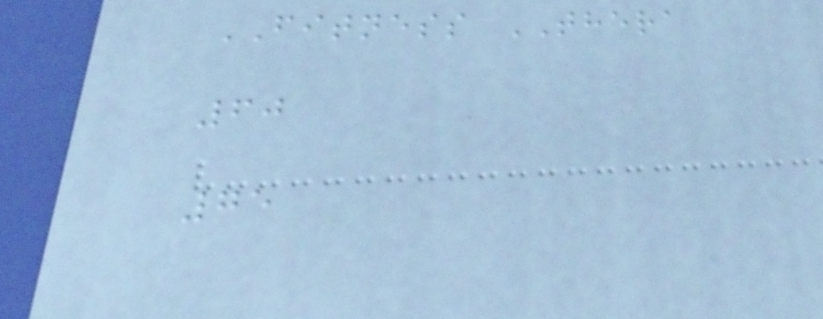FITNESS THERA
60
75
